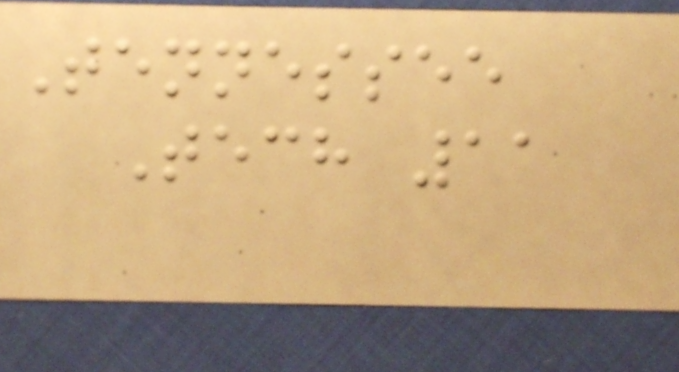Tennessee
Tech 11
